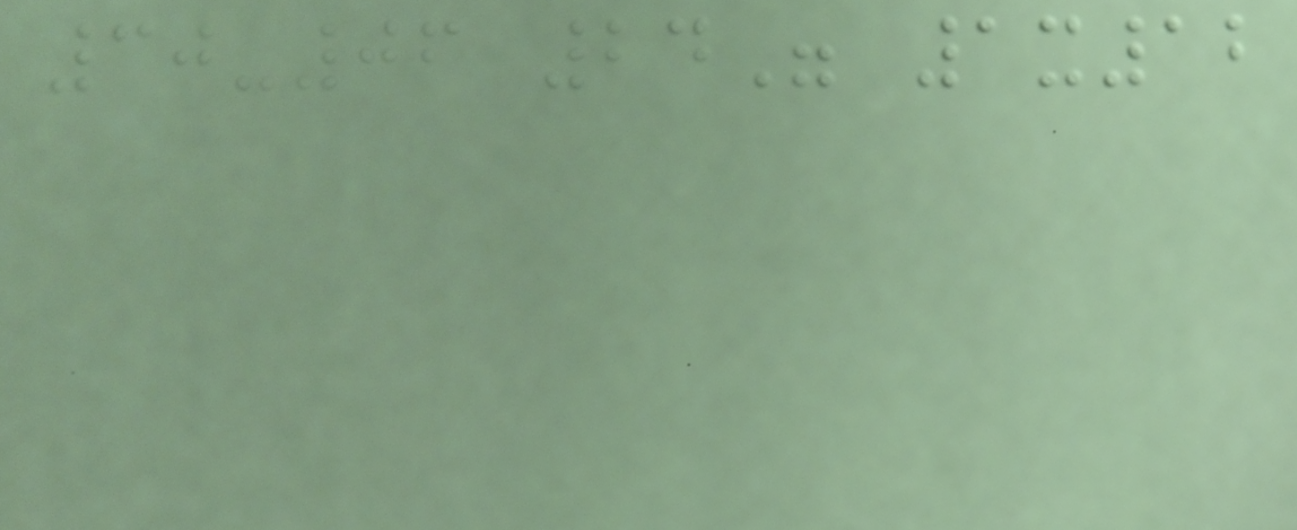30-06 24" 1x12
